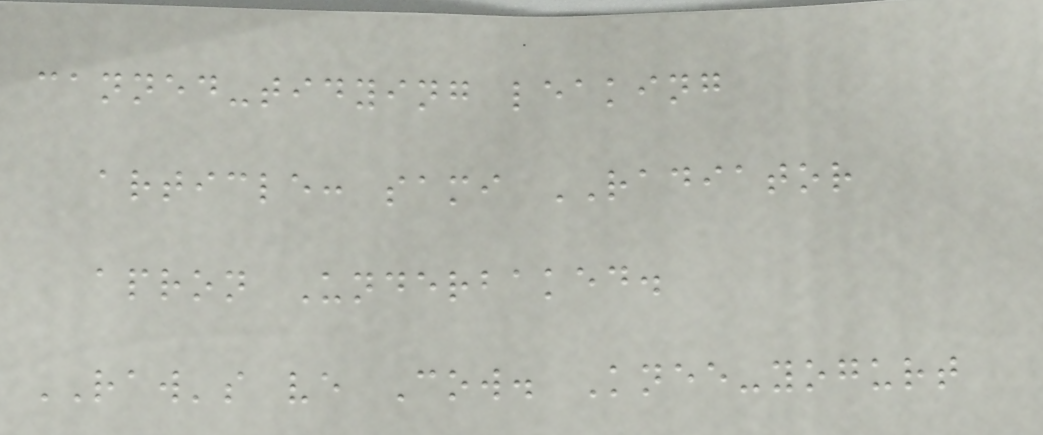canned-tidying leaking
article: sami RADIATOR
apron Underbaked.
RAW's ve Cow. Knee-yogurt
